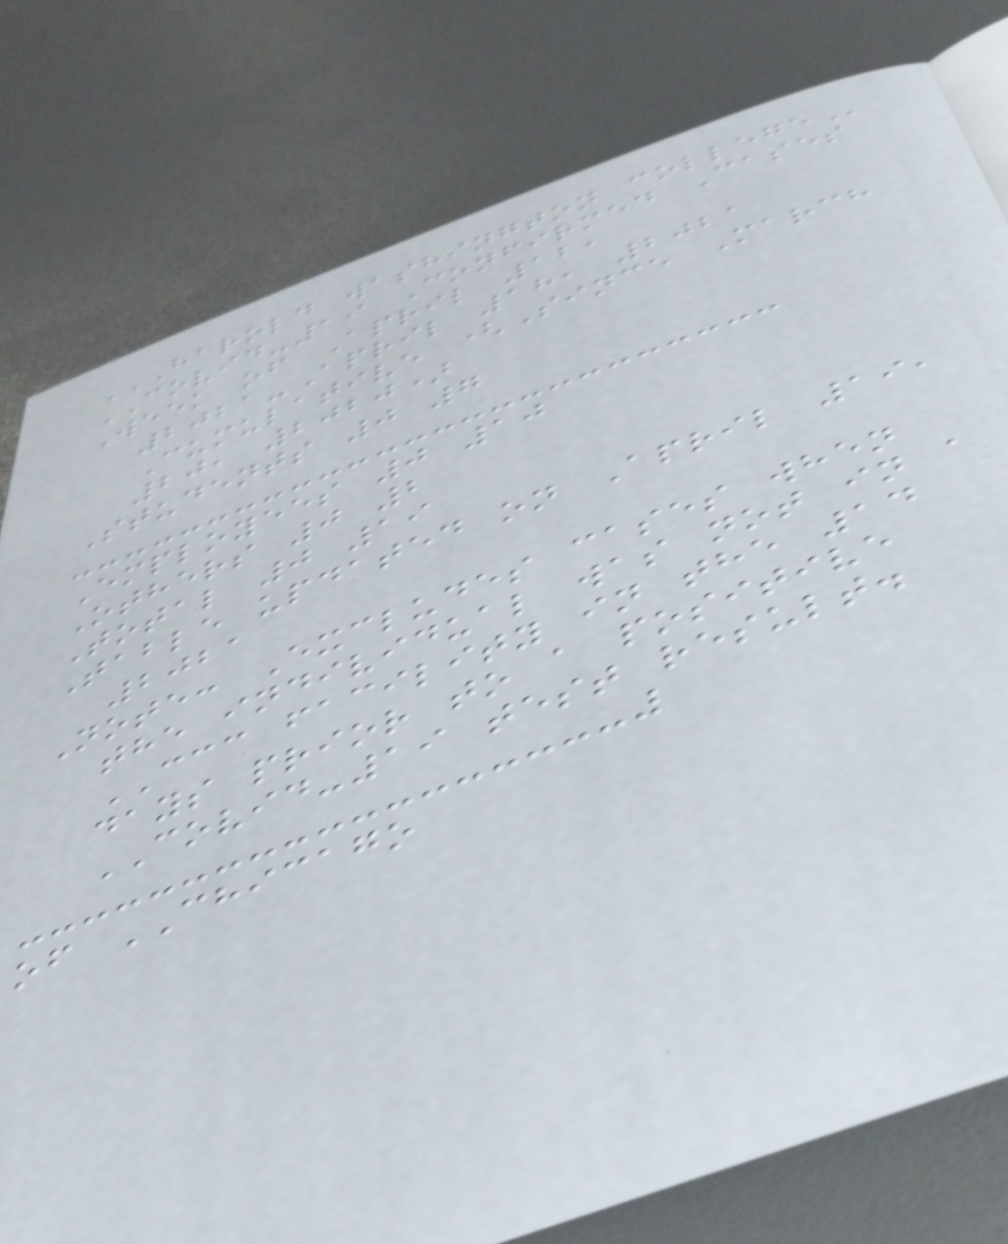HAROLD WASHINGTON COLLEGE
COVID-19 Confirmed Cases
Week of April 12,
2021-April 18, 2021
Cumulative (Since March
20, 2020)
Students 0 7
Employees 0 10
Others 0 2
Total 0 19
Table updated on April 19,
2021
Note: Excludes cases when
the individual was not in a
CCC facility in the 14
days prior to a positive
COVID-19 test result.
of CHICAGO
